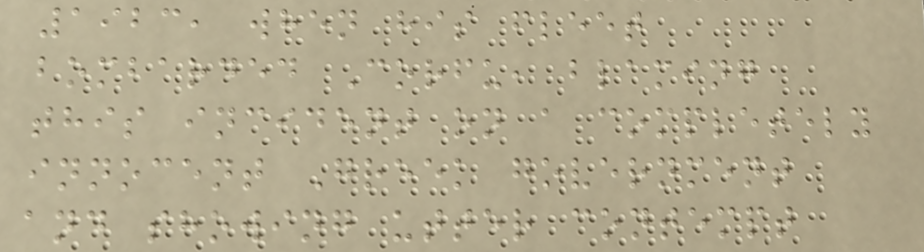1923, when his fleet
bombarded Corfu, blaming
this incident on a completely
innocent Greek government
and showing utter contempt
